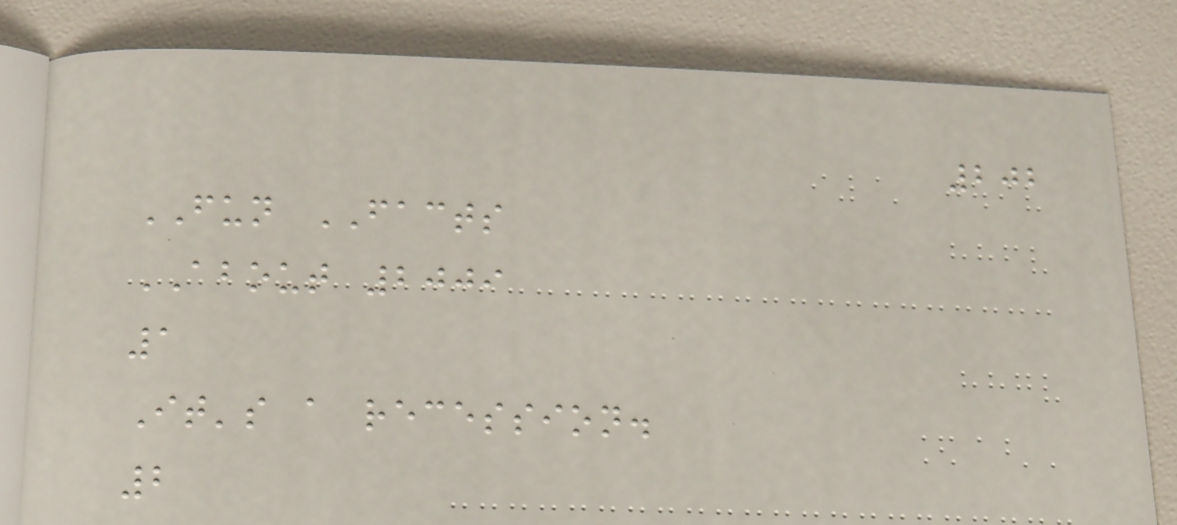202
FUN FACTS
ABOUT 2009
1
It's a recession.
2
